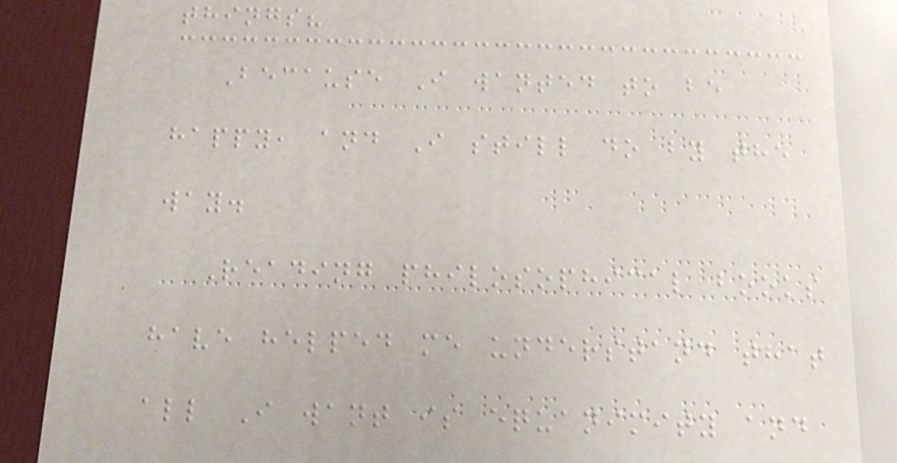things?
Because I wanted to be
happy, and I still do by the
way.
Reading philosophical books
have helped me understand that
all I want is equanimity and
